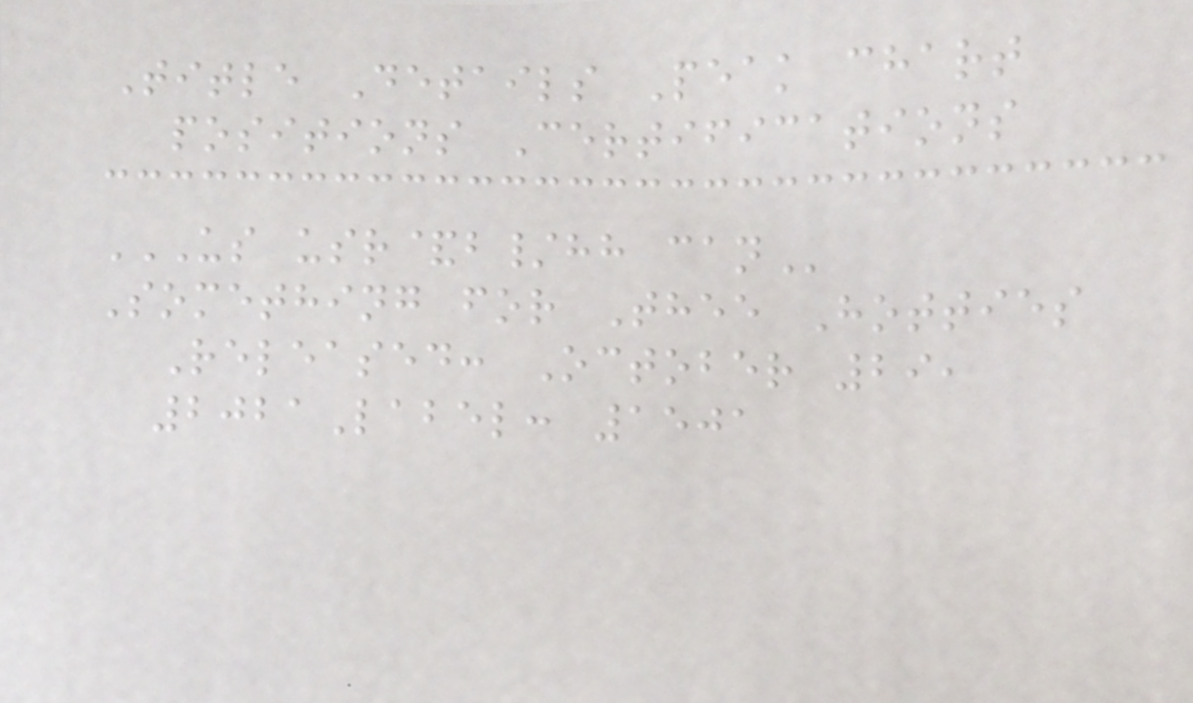Title Details Peak chart
positions Certifications
US USR&B/HH CAN
Something for Thee Hotties
Released: October 29,
2021Label: 1501
